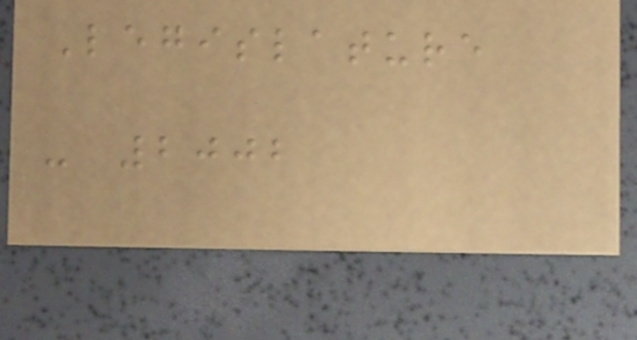Legislature
- 2002
